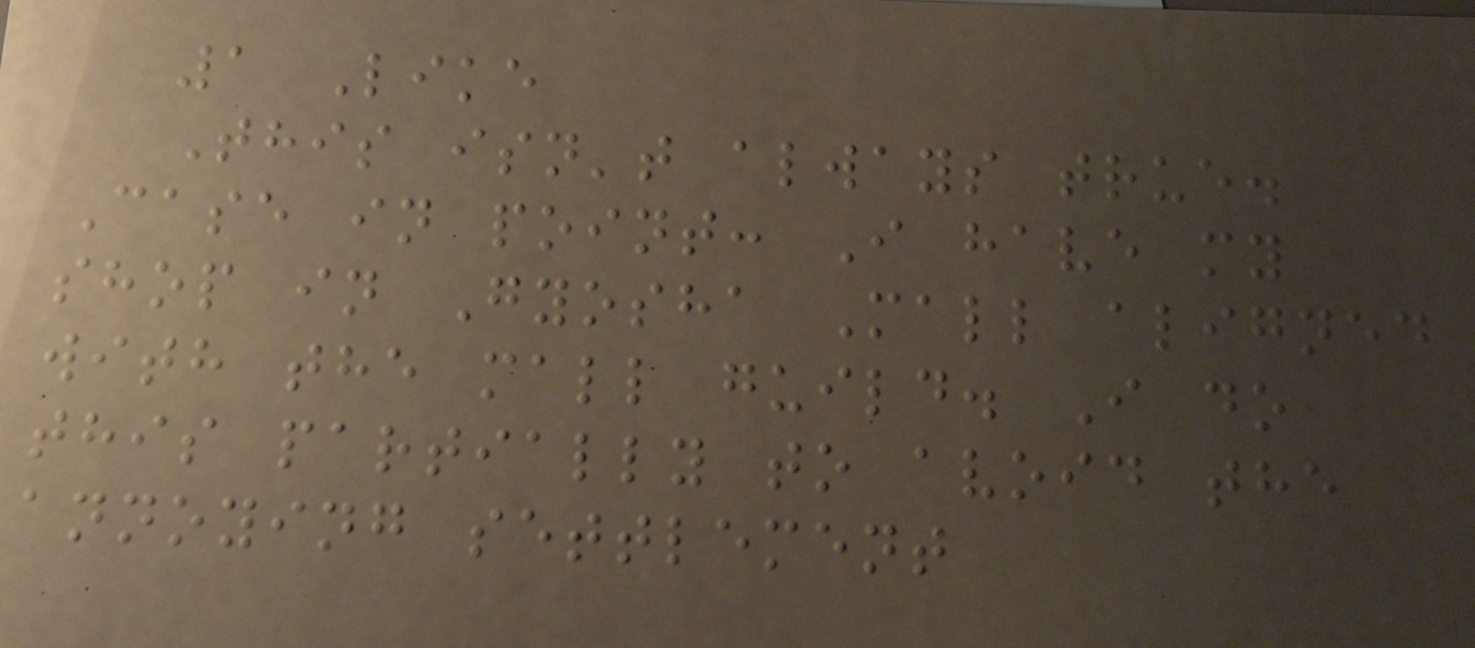1 Like
This isn't always true.
Case in point: I have my
shop in Gyosha Mall aligned
with the mall guild. I do
this partially to avoid the
annoying settlement
